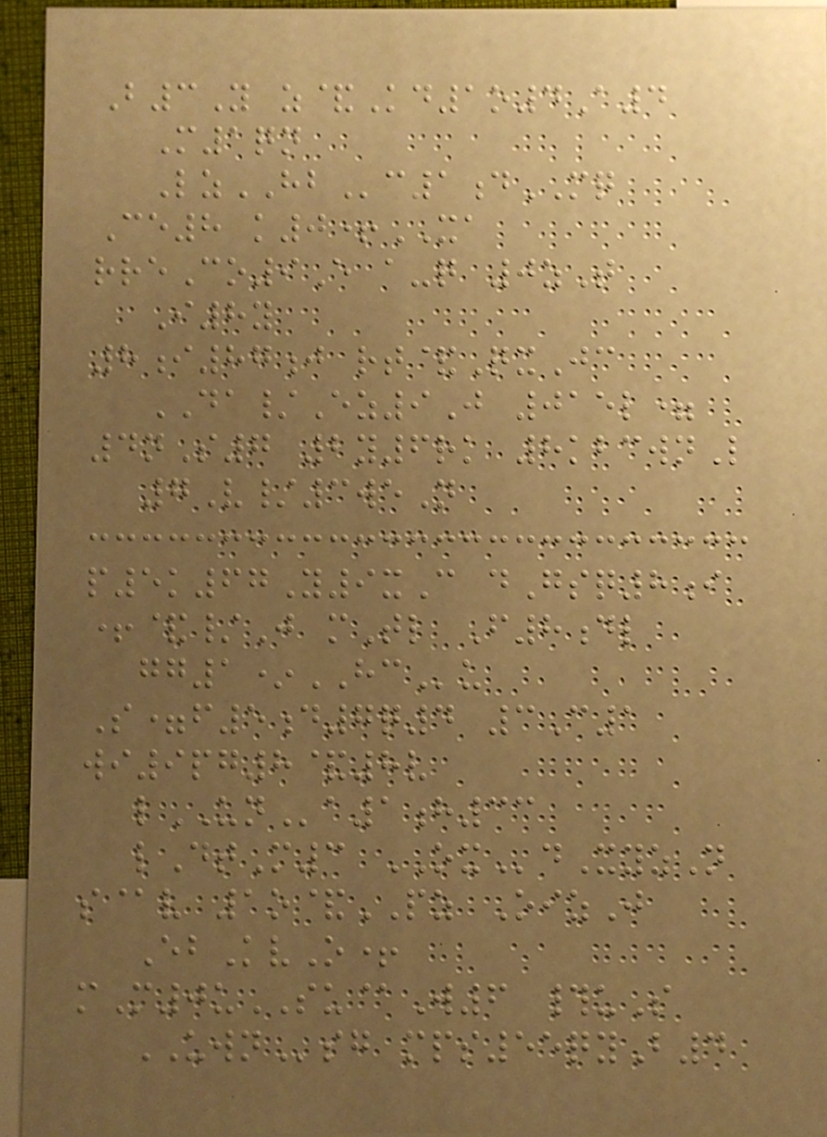B3Y z&Kd1o4A4
M1qn
LzHBc1dMQ
Ce8 k0+XA
rreCo9E a-q 0zT
I8y
8i87j rt&QxJc
DA/Ez9J 015l=
4nS7 2y6rk 8kbcwnL
7V/3weN
p5k67Y9xC dGsq8i
+&/J mTl F8dl
gg1*HCu
S=f5d7q4 3C1
wi9pg8&8v
lUNa1h33
lDtM3 OXdXyzN
s@v 1o&PZ OizJ
EbKvO+
mM0uSU@W6 #uS
UWNsg mps55qyB4
